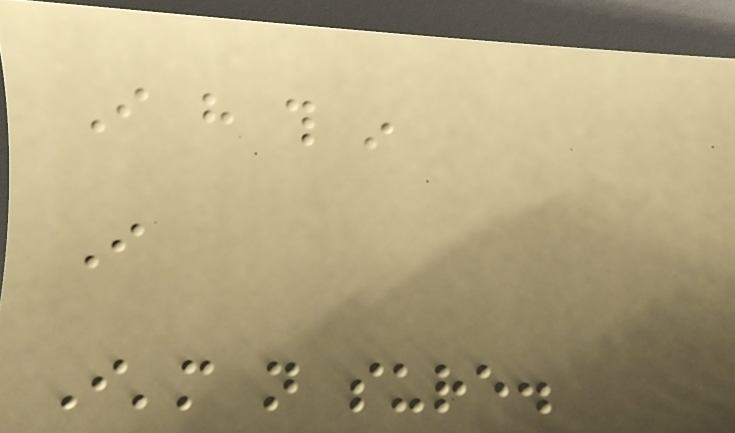I have this in
I
I'm not sure.
